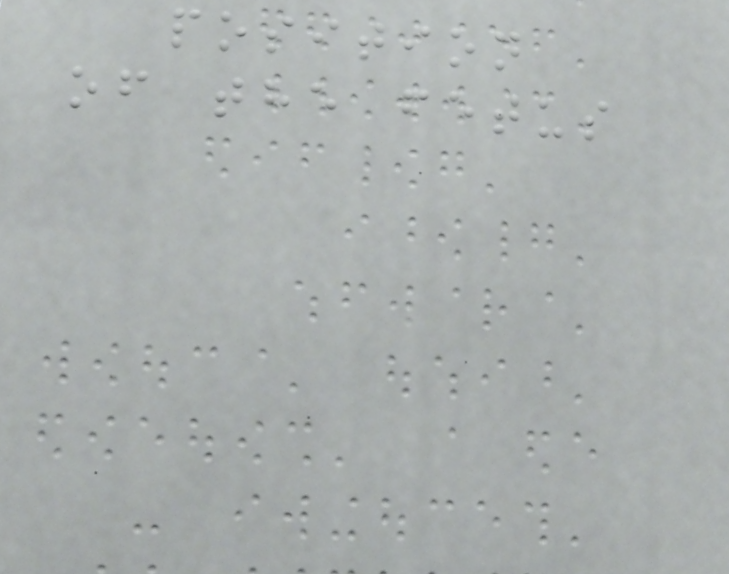position
of the fetus
